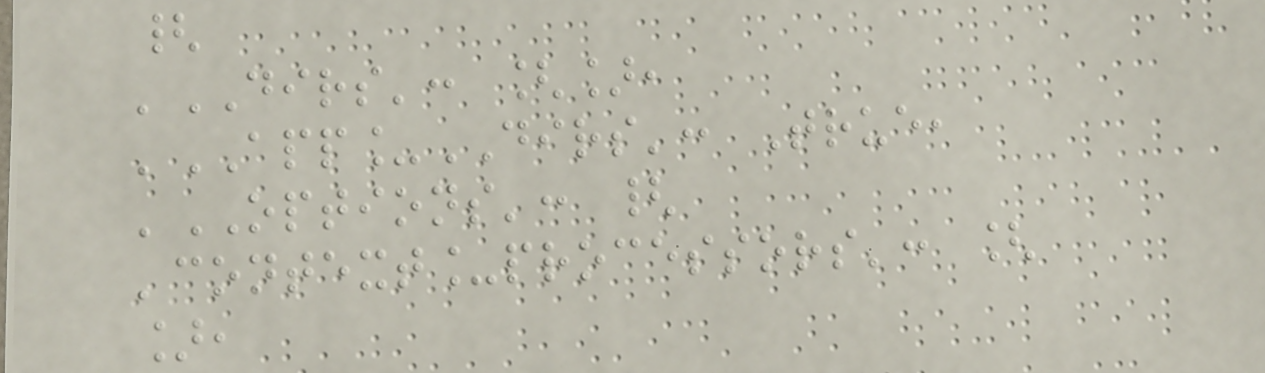{
'DIRS': [],
'APP_DIRS': True,
'OPTIONS': {
'context_processors': [
],
